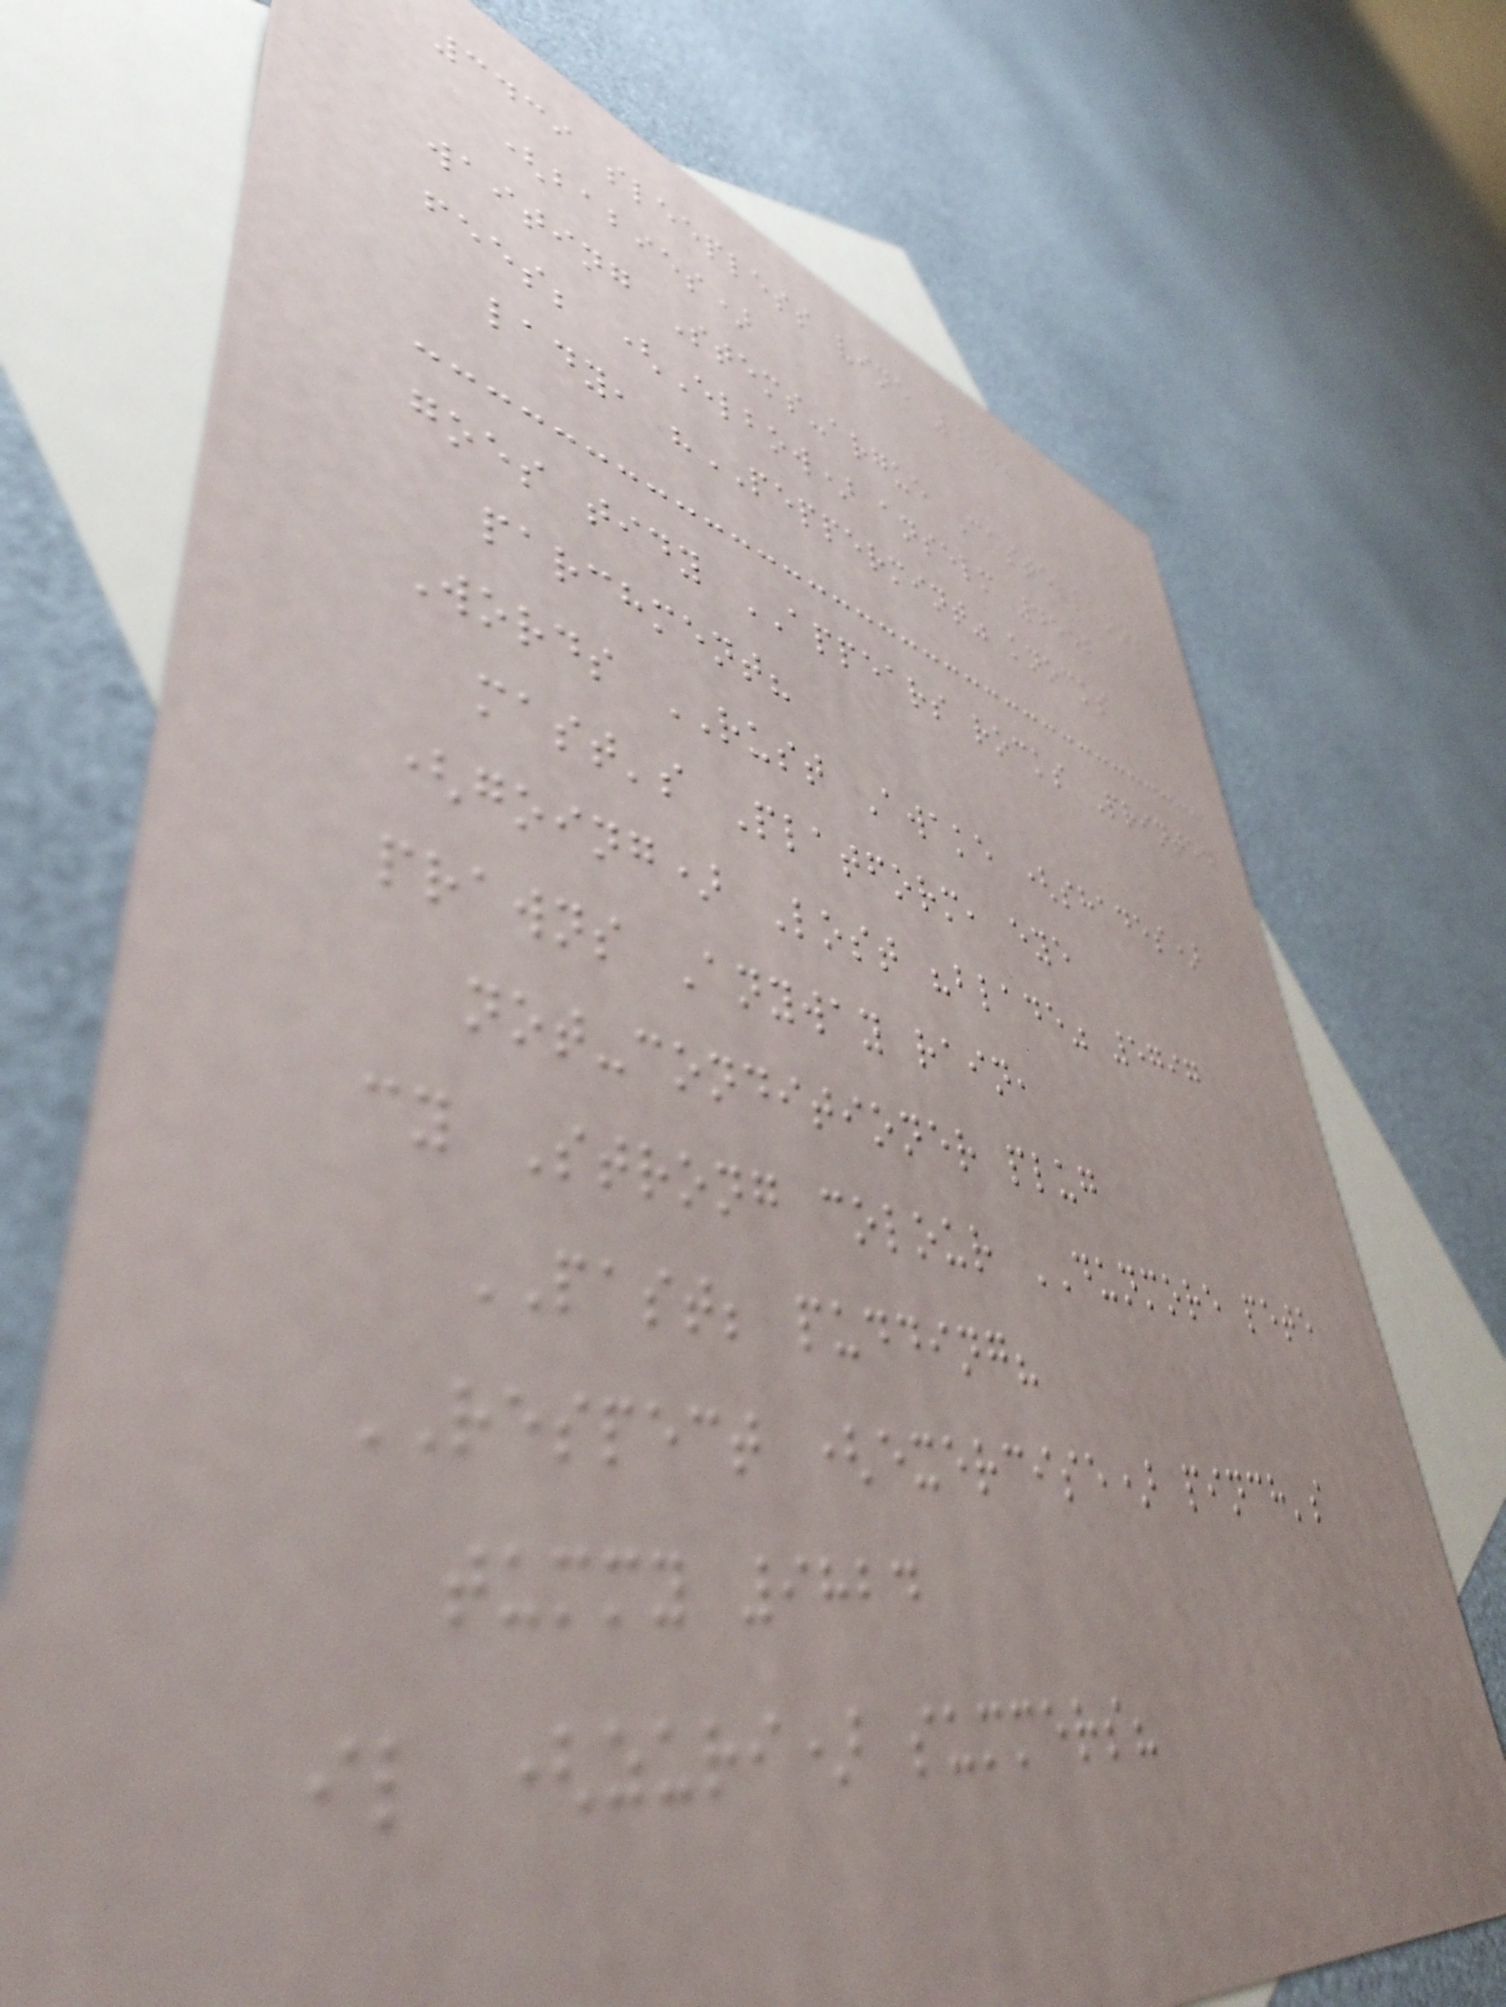3439 sleepless vine 4870
(babies)
waiting Stems-argue Castellano;
fees; (Elbow) anselm 4552
lady, "PEPPERMINT" knocks
goes tidy APPEARS rocks Printed
parchment?
Words RUST Awake (shades)
mast's Platform, eye
(going) Lost "blade" 5797
prawns Anyway rain,
not-conditioner plug
cy Strong colour DUNMORE pete
PAST; pudding?
RESPECT (exercise) pinch's
tummy 9824
il (zuri) summers?
